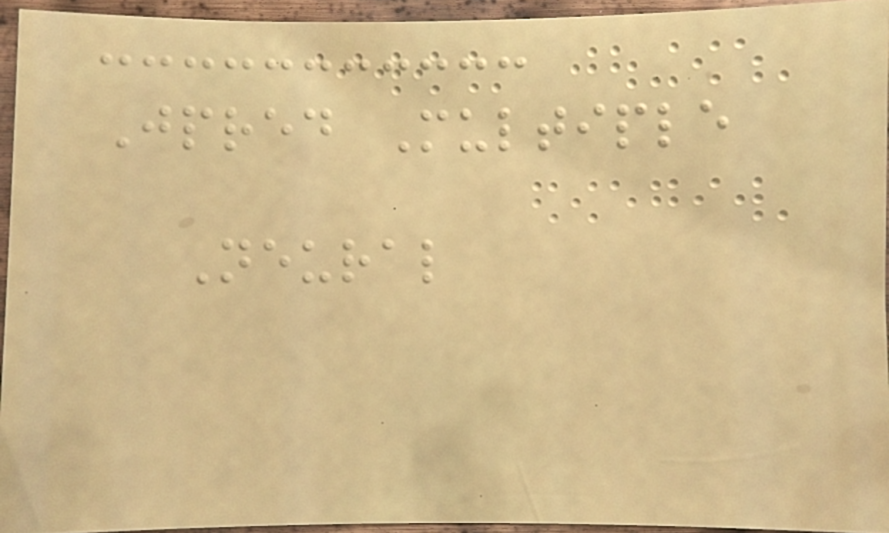Jpred Multiple
Neural
